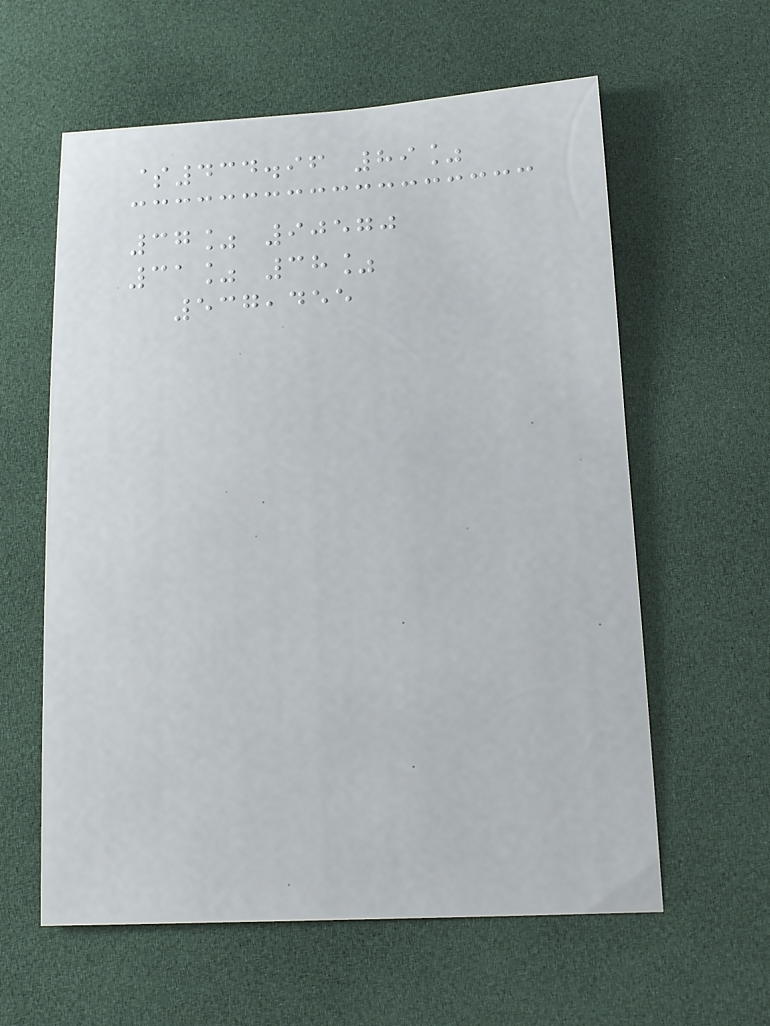$434.96 89%
37% 90570
31% 38%
537,455
